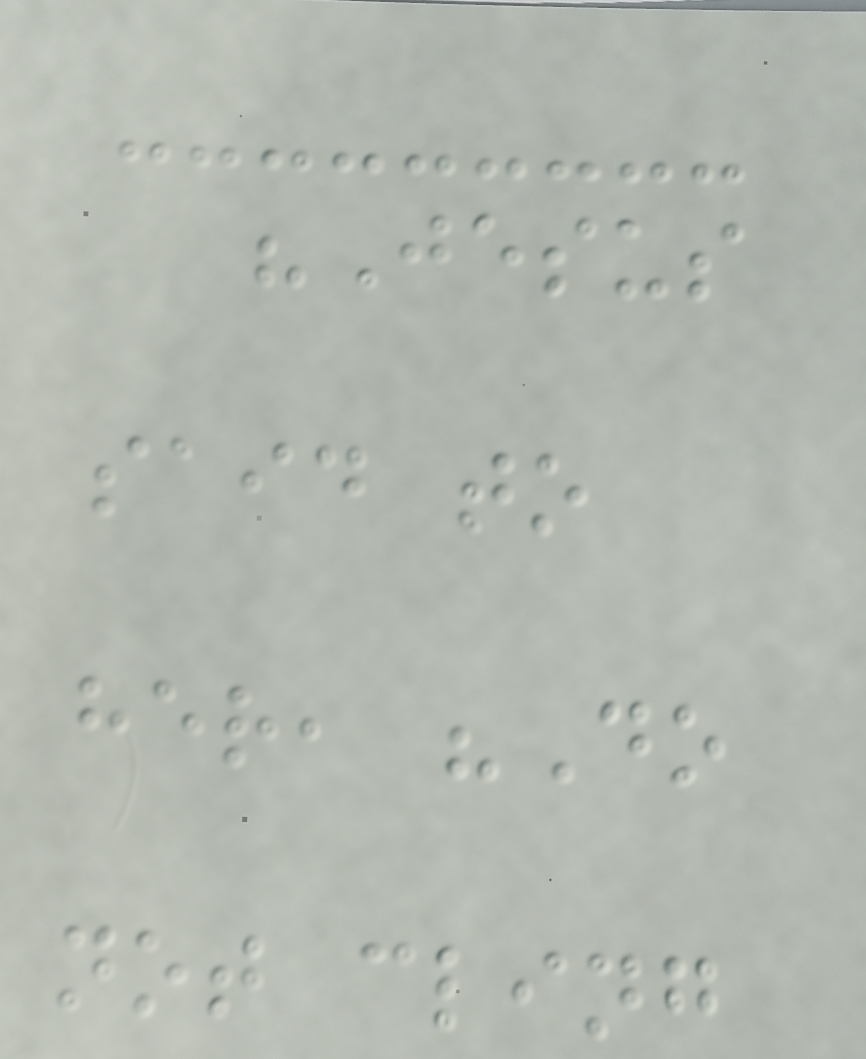"Jesus
said to
her, "Do
not cling
